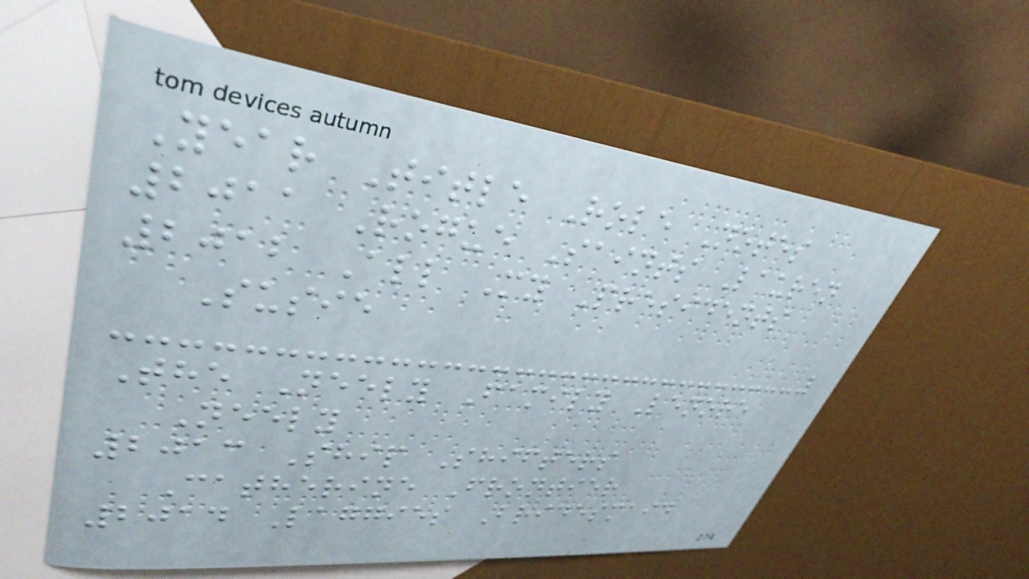Year Title Role Notes
2011 Rogue Saints Lauren
2012 All My Presidents
Susie
The Neely Family Lenore
Neely
2013 Ship Shifters
Catherine Frontier
2014 Laggies Bridesmaid
